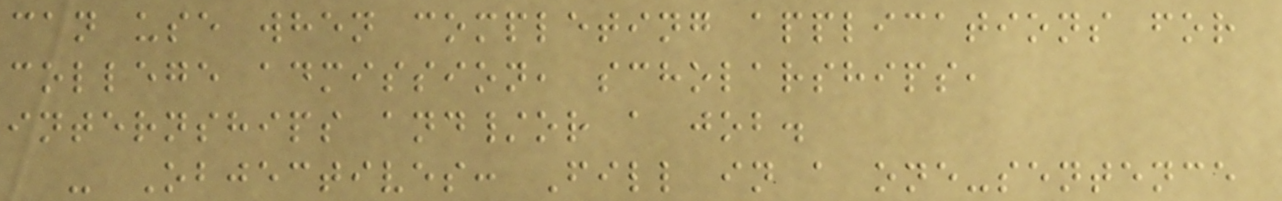can use when completing applications for
college admission, scholarships,
internships and/or a job.
- Objectives: Fill in a one-sentence
